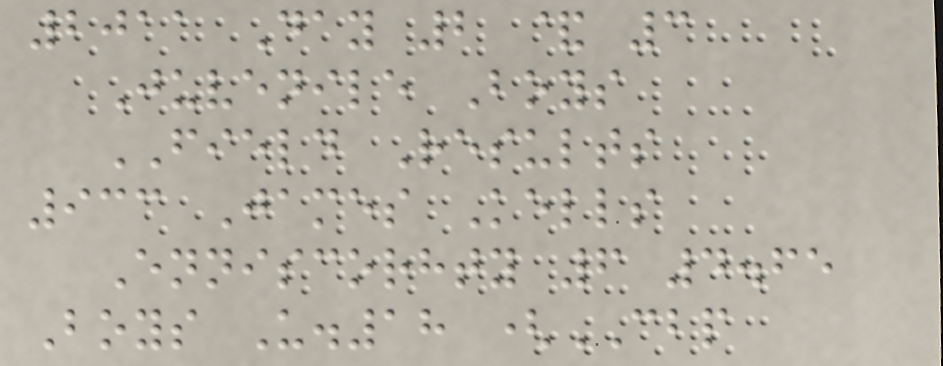2011 Day 2 & 3
Juvenile Boys
FIELD Results
933 James Kells
Enniscorhty 6 4.65
Boys U.18 (CBP
